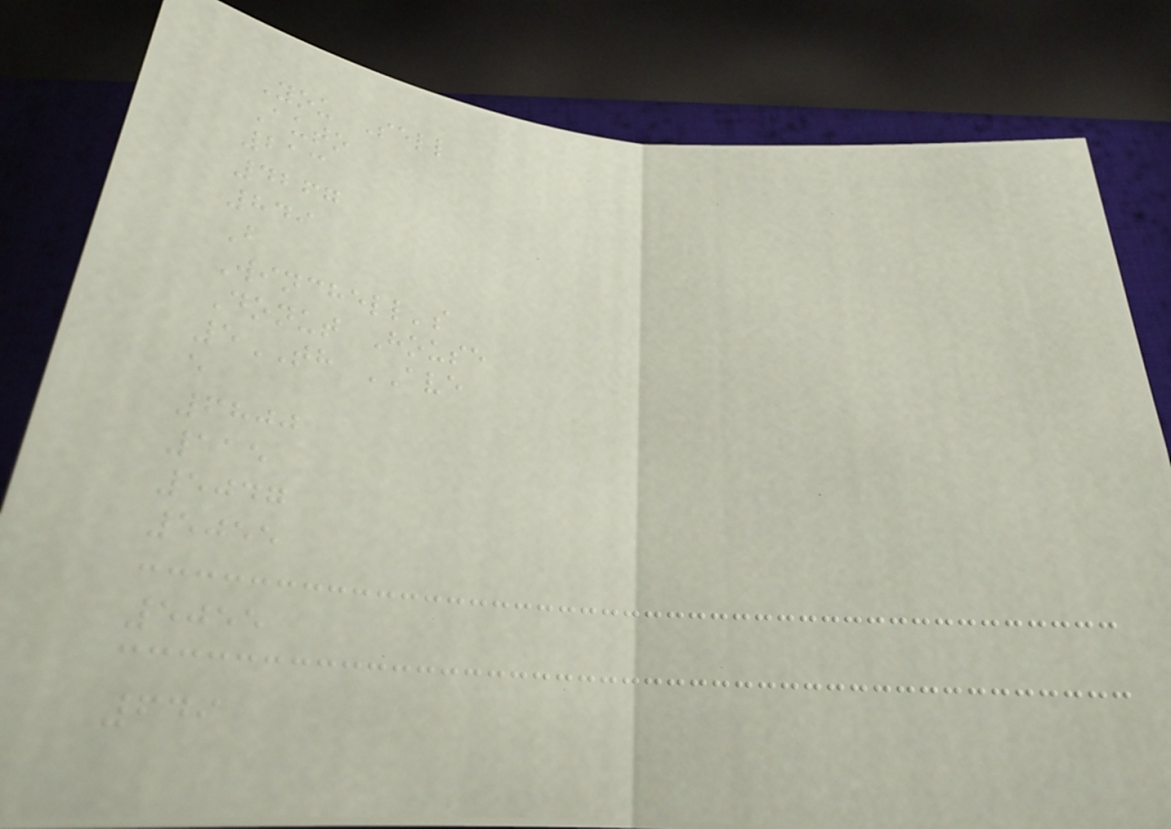You Sell
Auto
213
4267
849
B
Winchell's
Donut House
5TH AVE
e
6800
115
5047
5055
5055
649
